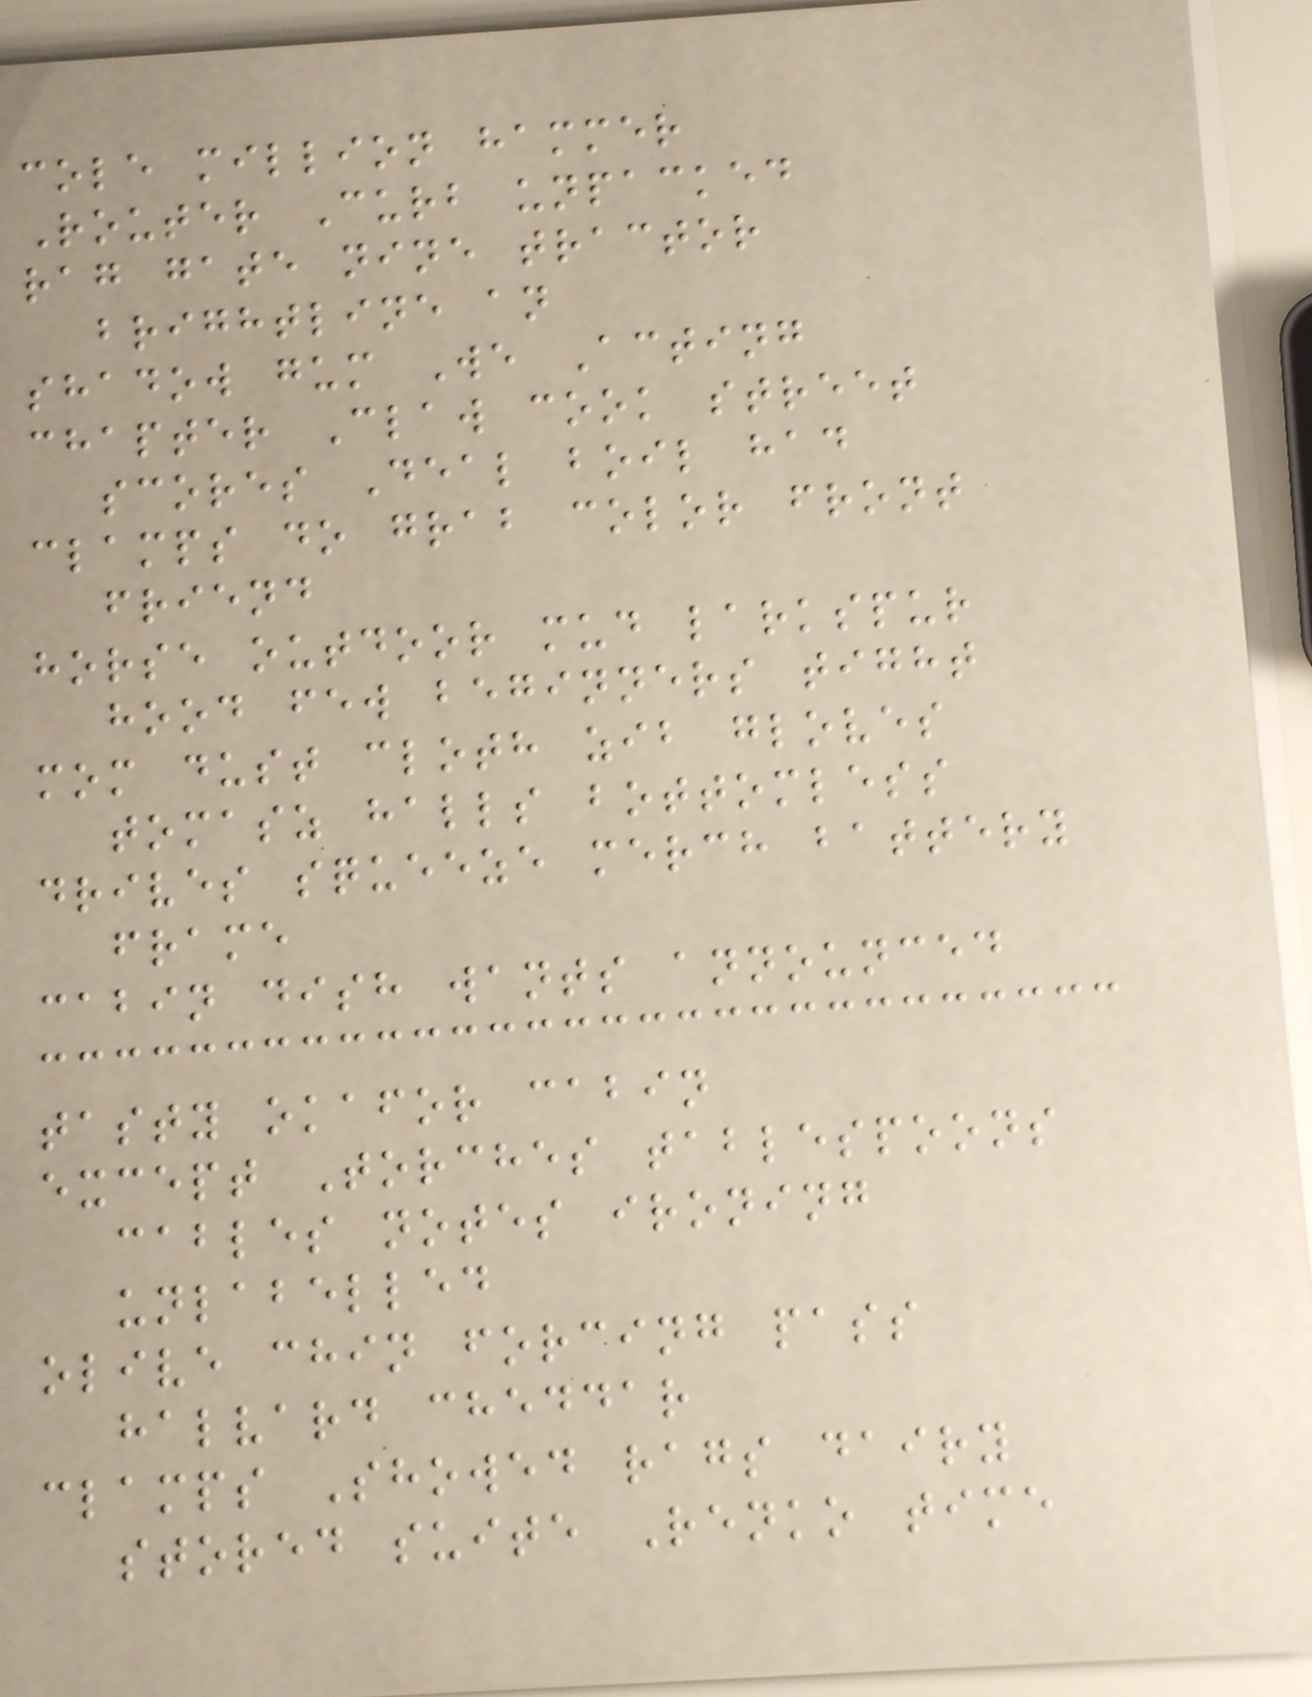cole million hammer
Router Curb unpacked
rag gate nine tractor
brightline an
shadow gum We Acting
chapter Claw cook street
scores Deal boil had
clamps do grab color front
friend
horse outdoor mud larkspur
hood few beginners tight
mom dust cloth zib gloves
tomasz halls bottomless
drives squeeze merch battery
frame
cabin dish wants announced
tasty okafor cabin
except Torches tablespoons
cables notes ironing
unlabelled
olive chin forcing pass
halvard cheddar
clamps Showed rags dairy
stored suite Renko time
